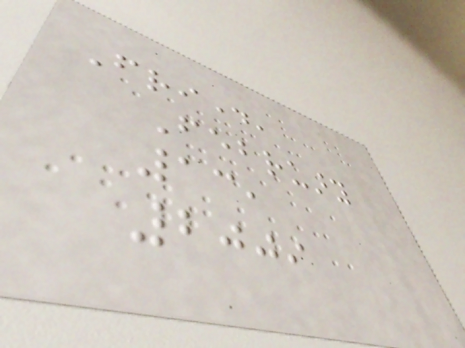Friday,
February
13,
2009
